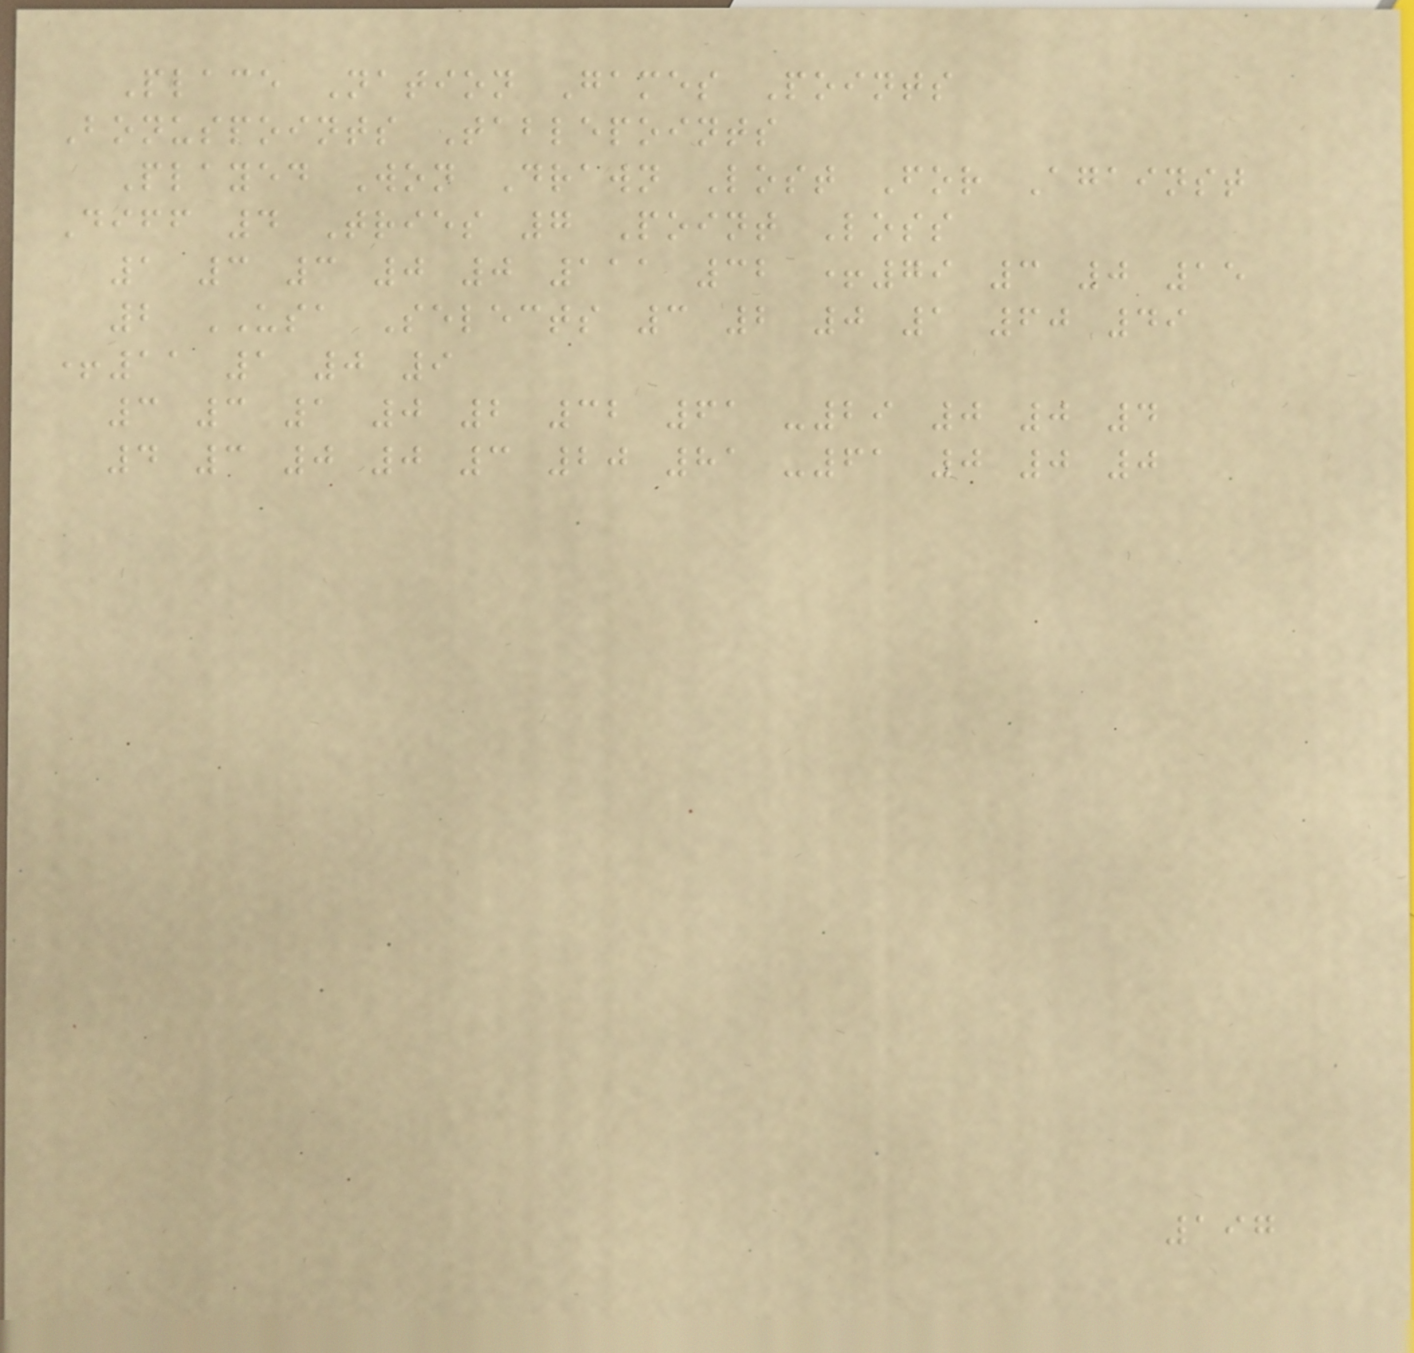Place Nation Games Points
Bonuspoints Tablepoints
Played Won Drawn Lost For Against
Diff 4 Tries 7 Point Loss
1 3 3 0 0 111 32 +79 3 0 15
2 USA Selects 3 2 0 1 60 49
+11 1 0 9
3 3 1 0 2 32 61 -29 0 0 4
4 3 0 0 3 20 81 -61 0 0 0
197
